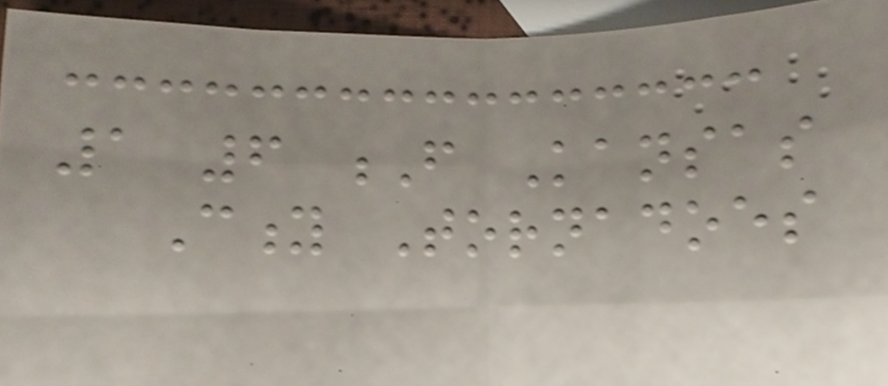1 6 F Kansas
City Tornadoes
